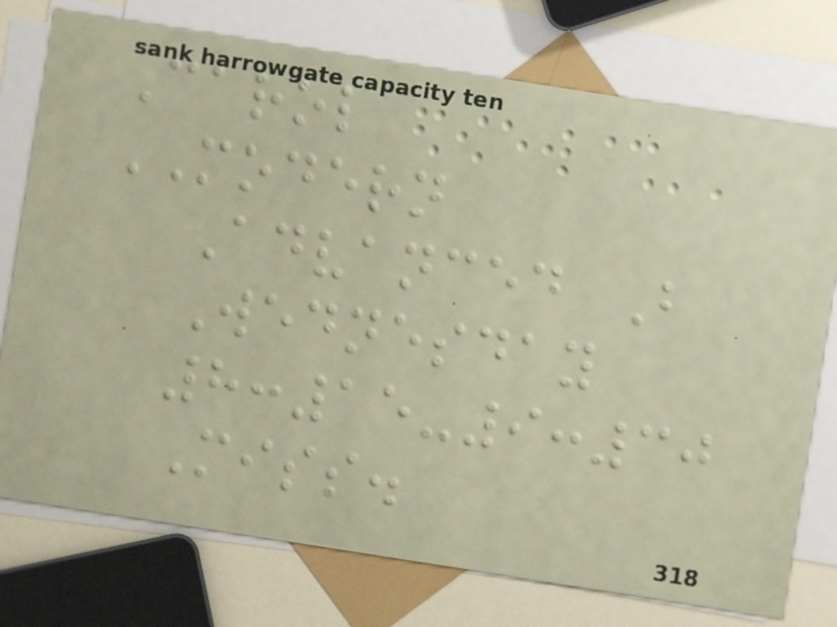Carol
MODERN
Advanced B
Wednesday
8:15-9:30
Miss.
